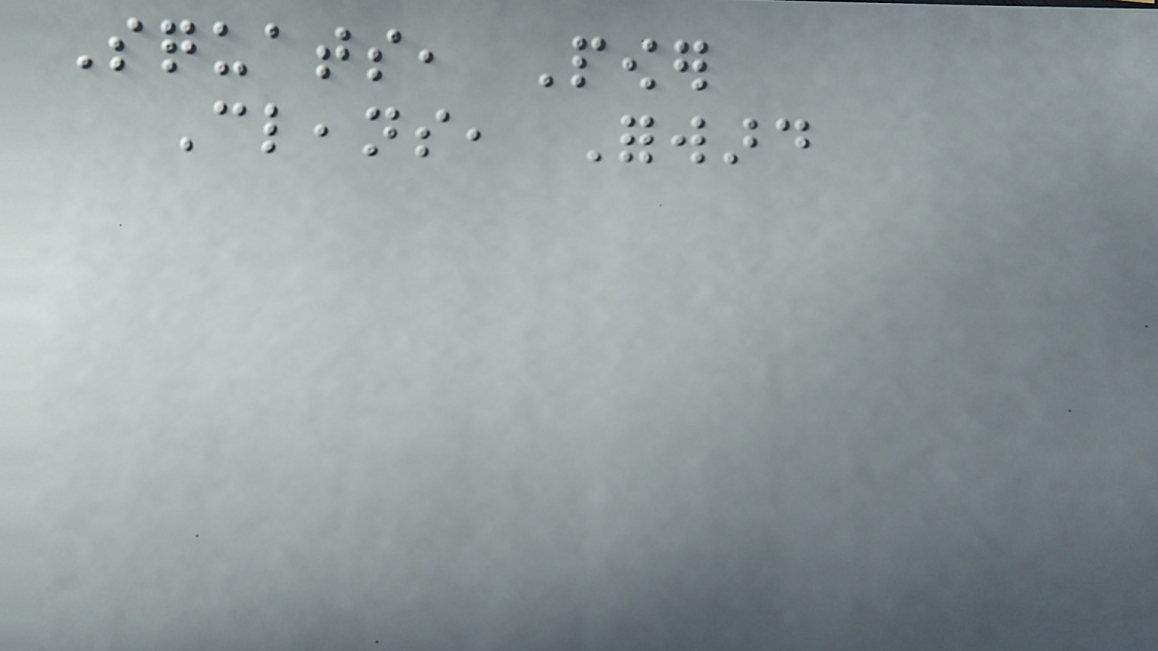Squats, Power
Cleans, Forward
